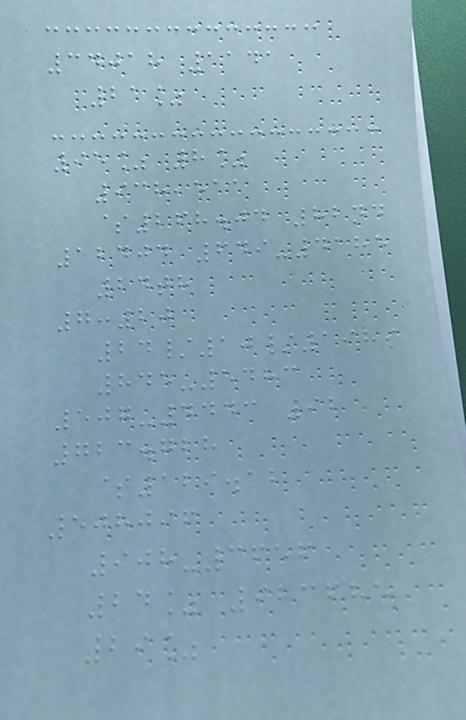34018 1141
21%
95% 8%
938,511
$268.04 82nd
12404 649-4185
24th
7:20
24/10/1989
845-5483
507-4443 92
723.728
$129.12
508096
908-3656
24% 923685
29%
